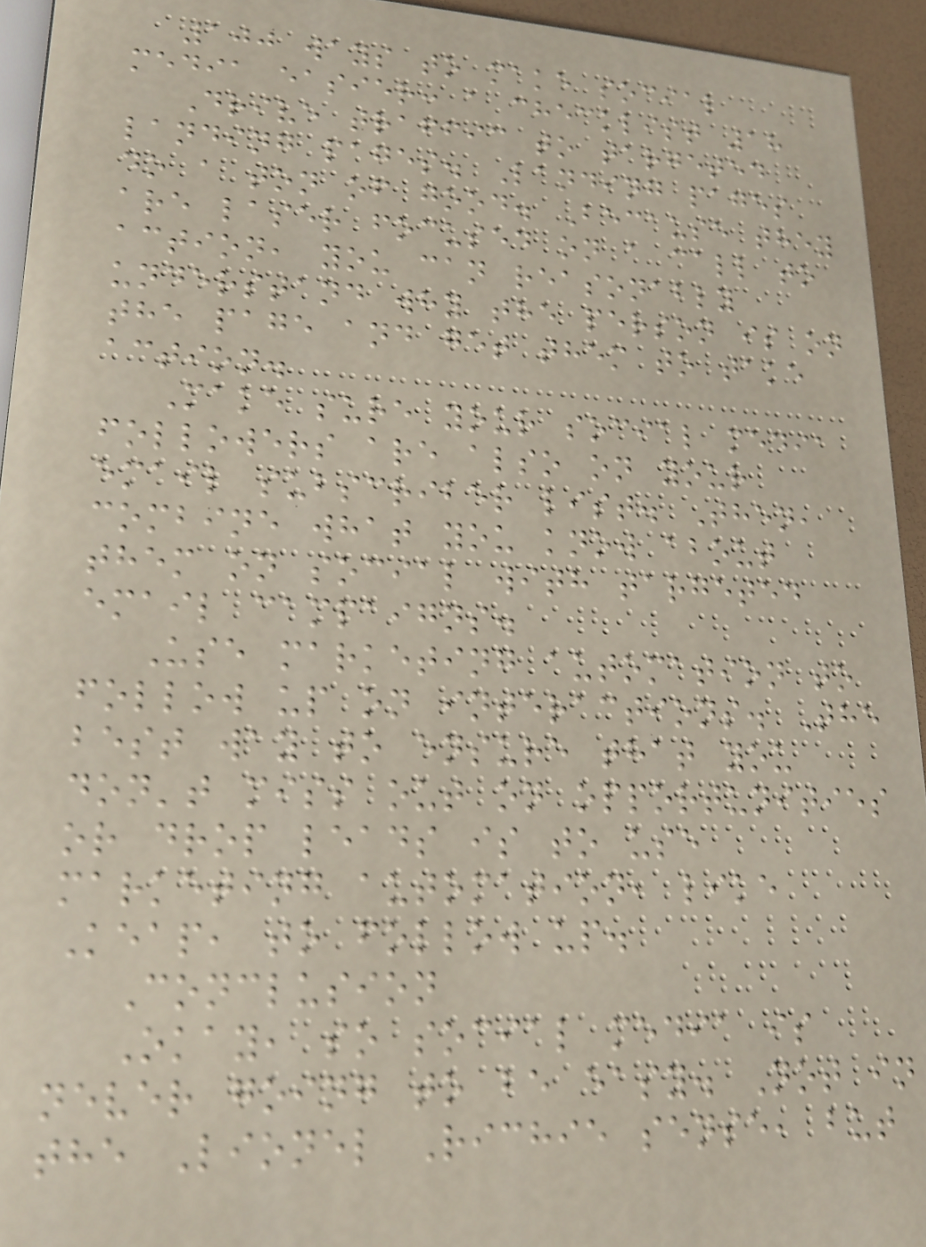100 ways to make social
media easier: a checklist 18
Drive traffic to targeted
landing pages. Landing pages
do a ton of good. Because they
are laser focused on a call to
action, you can reasonably
understand why the person is on
the page and get them to take
action.
Make sure your social media
followers are also on your
email subscriber list. Then,
combine what you know about
them on social with targeted
email campaigns.
Use marketing automation to
follow up on interactions. The
best way to ensure that you
don't miss out on opportunities
or drop leads is to use
marketing automation, like
Keap, to follow up.
Conclusion
Okay, so social media is
never going to be easy. Not in
the Lionel Richie sense, but
